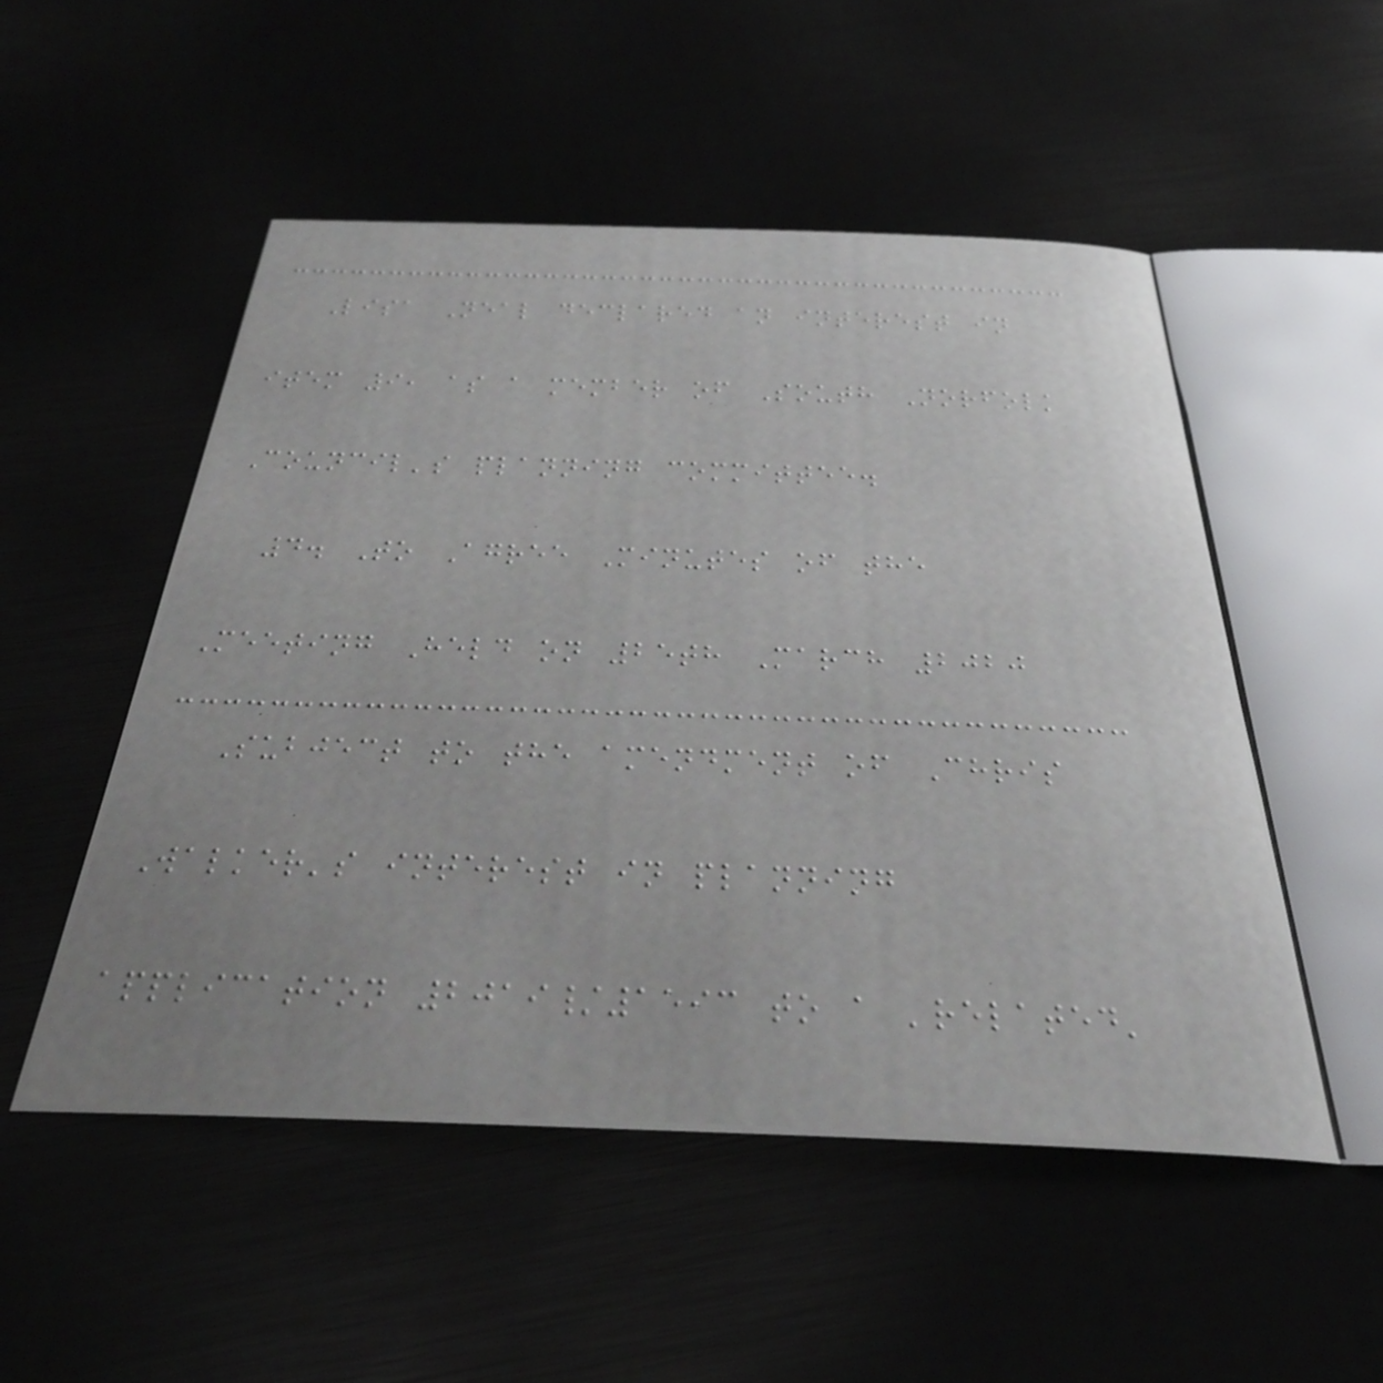Lisa Neal declared an interest in
item 9, as a member of South Norfolk
Council's planning committee.
4. To Agree Minutes of the
Meeting Held on 25th March 2020
Subject to the amendment of Chris
Walker's interest in planning
application 2019/1593 to a 'related'
